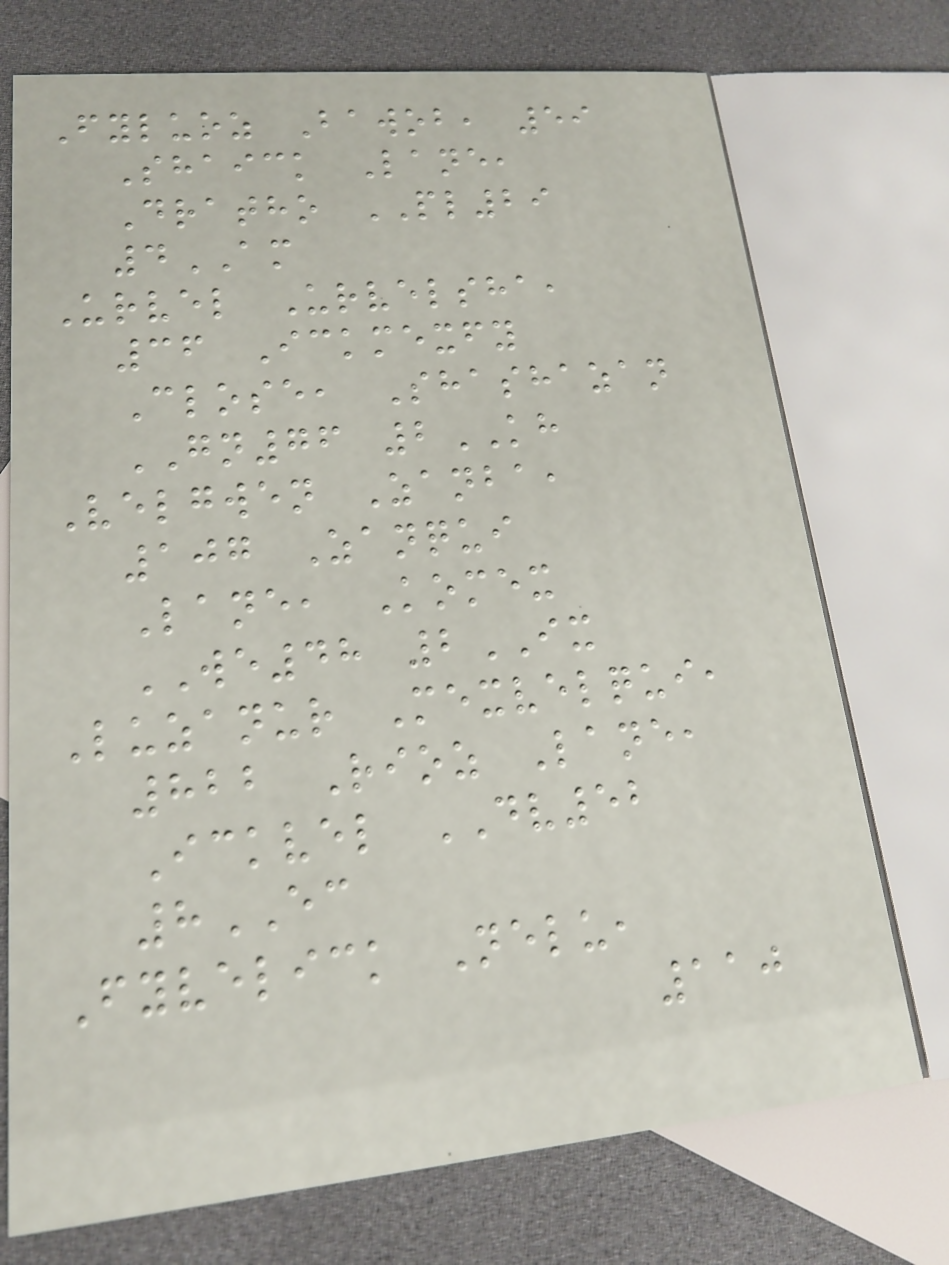Fyluoz Bawob, 59
Shaick Lane,
Dratho PL29
4AM
Urvel Urvelsha,
36 Ickmexfy
Close, Shashazan
GN76 2KH
Velgwen Zanba,
107 Zanqui
Lane, Komex
WE48 2IX
Luzanur Mexvelqui,
822 Rioz Lane,
Ickvel DV52
8EC
Fyvelick Nelu,
110
